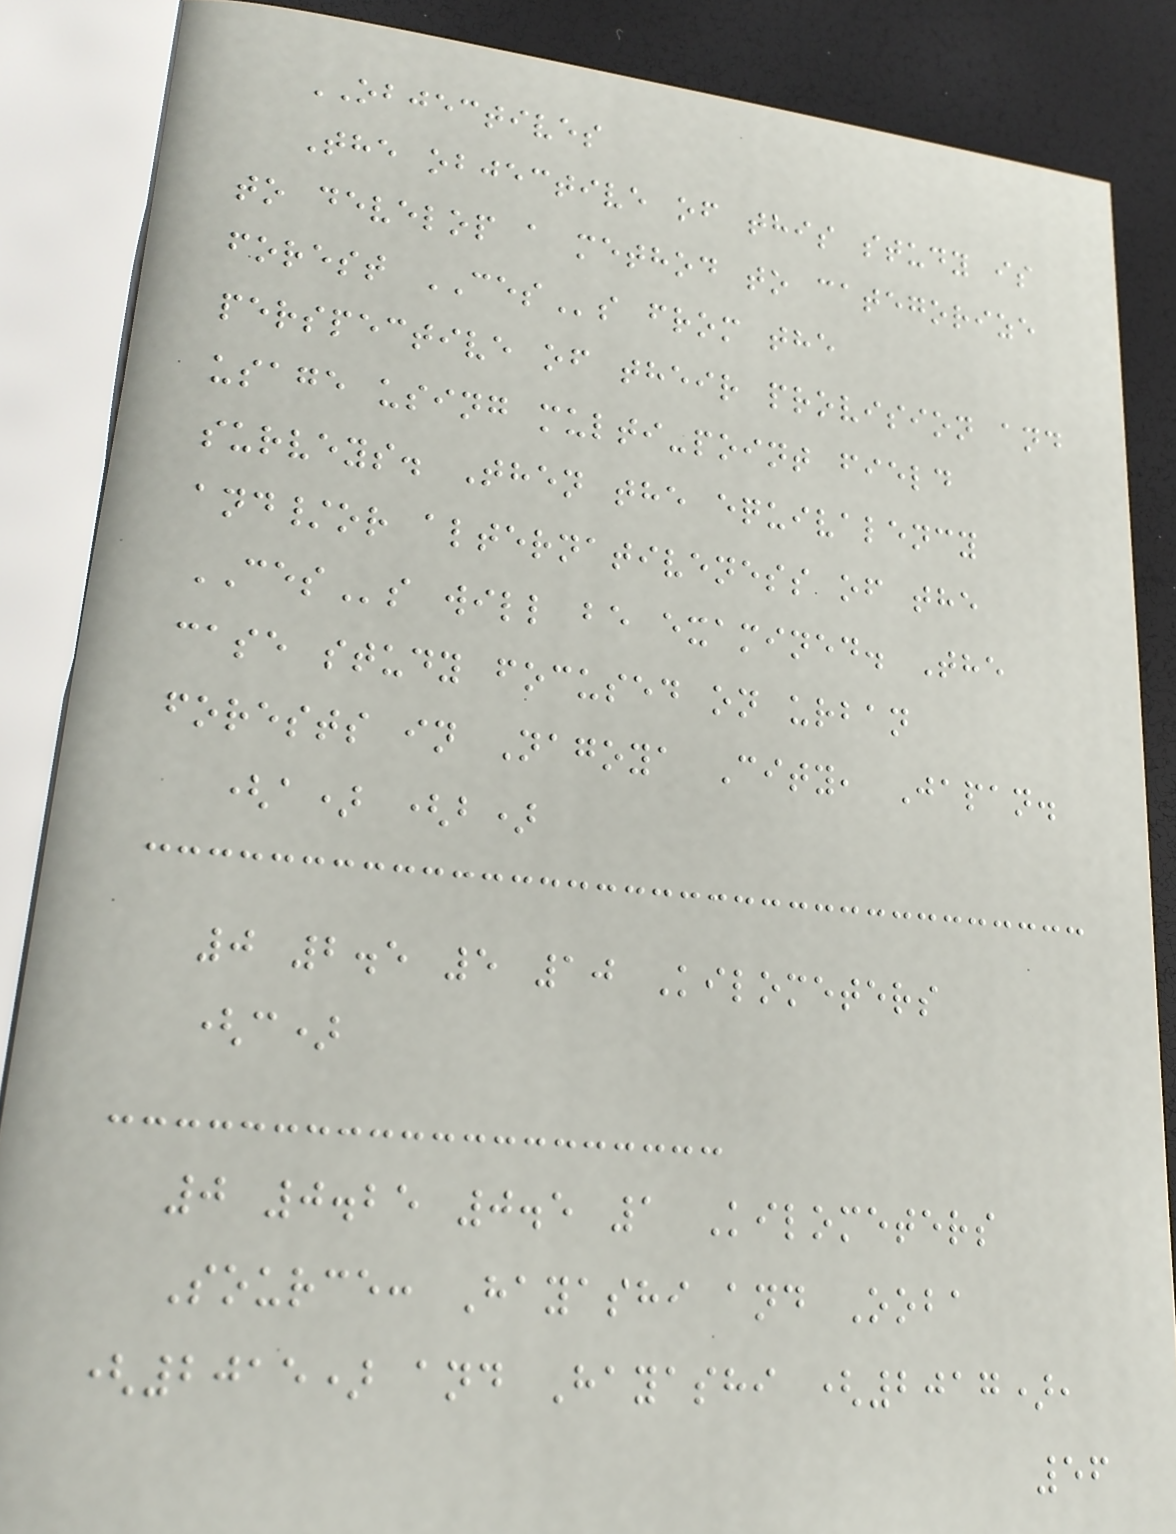OBJECTIVES
The objective of this study is
to develop a method to categorize
forest CESs from the
perspective of their provision and
usage using multi-point field
surveys. Then the equivalency
and/or alternativeness of the
CESs will be examined. The
case study focused on urban
forests in Nagoya City, Japan.
(a) (b)
0 2.5 5 10 Kilometers
(c)
0 0.25 0.5 1 Kilometers
Source: Hayashi and Ooba
(2015) and Hayashi (2017),
56
